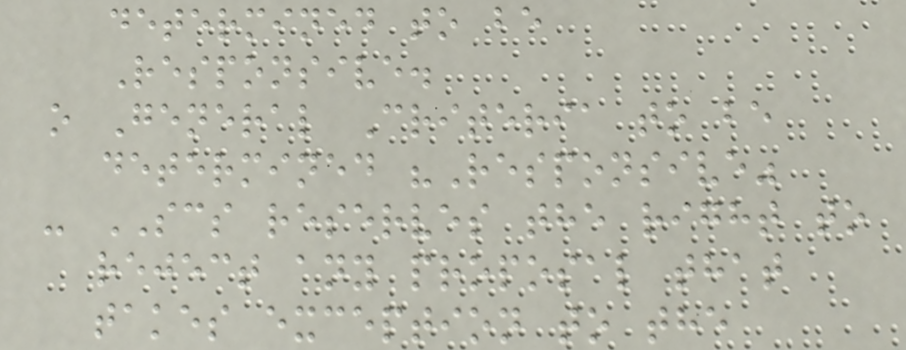determined to be
Responsive.
o General Criteria to be
determined "Responsive"
- SCS reserves the right to
reject any proposal that
takes exception to the
